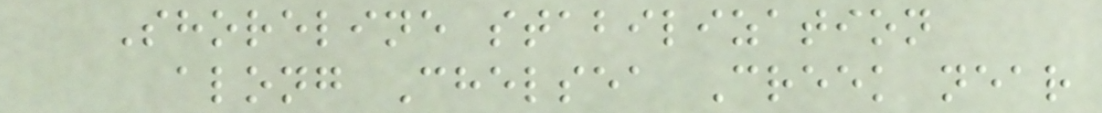Shoreline stabilization
along Chelsea Creek near
